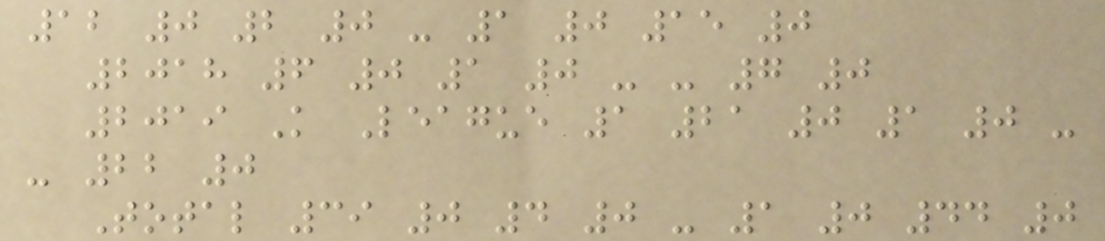12 0 2 0 - 1 0 15 0
2018 6 0 1 0 - - 7 0
2019 K League 1 21 0 1 0 -
- 22 0
Total 39 0 4 0 - 1 0 44 0
